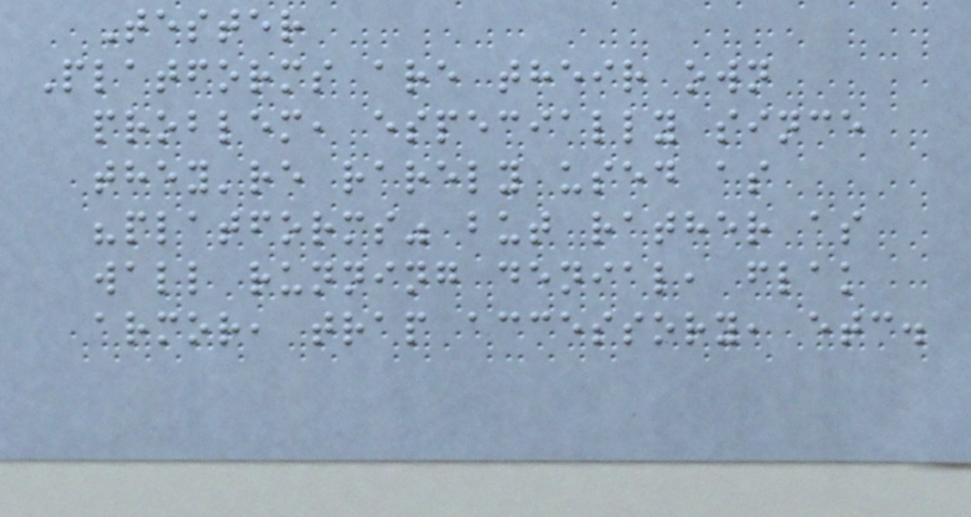Tester
Platforms are their own
problem, especially since
they're rarely used as
"platforms" but rather as
wall running denial, flak
armor, trap accessory, etc.
